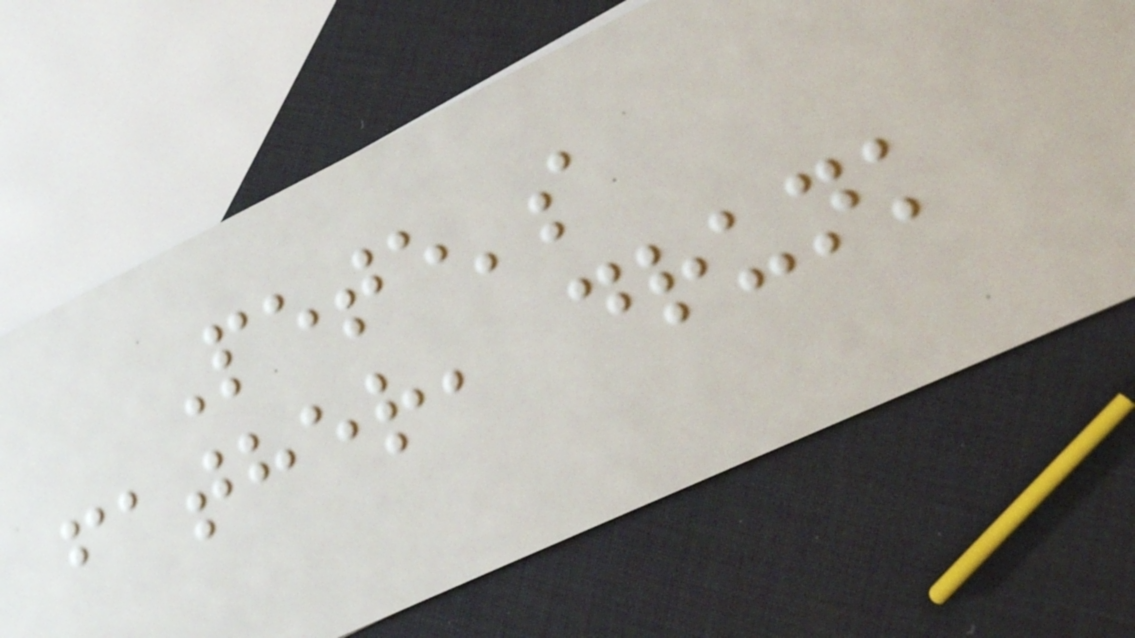Pete's
father, drunk
